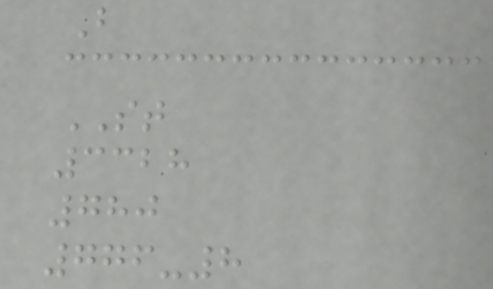B
ST
3328
780
776-8
